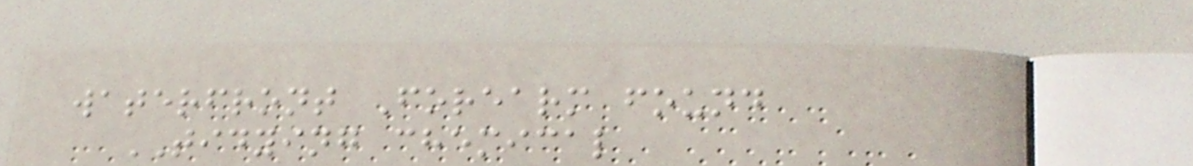waterfront Forearm found
TIDYING chemical
